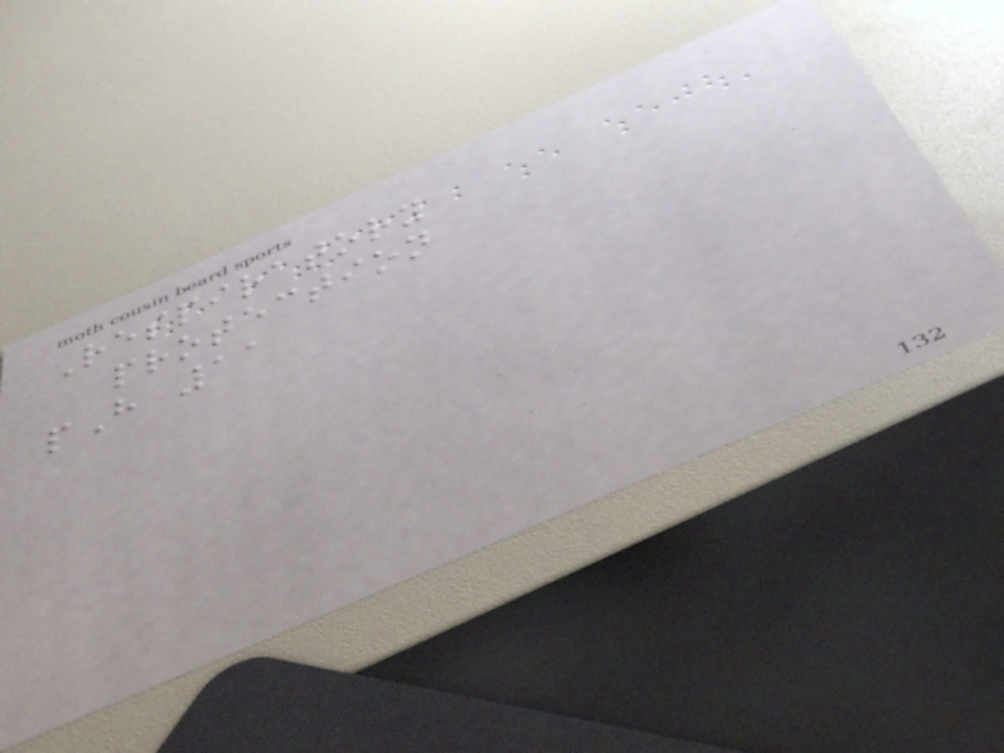Respiratory
protection
pH 11
